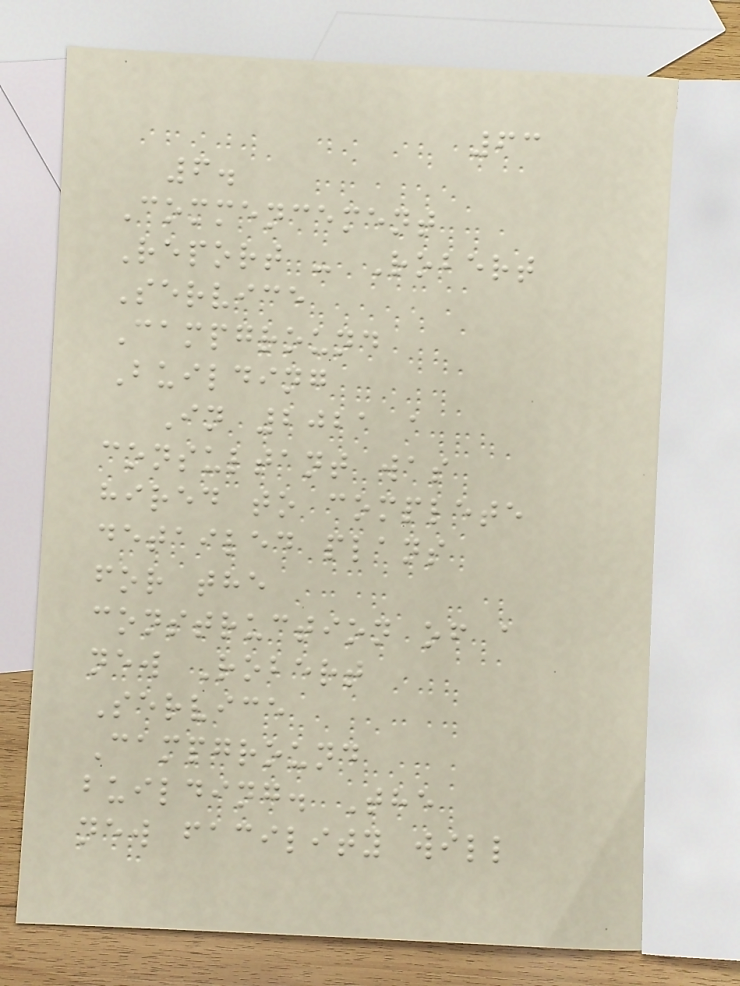63
6.
Commencement
Report - Robert
Service
Campground
Building
In 2021 a
consultant was
hired to complete
detailed plans
for the
construction of a
new Robert
Service
Campground
building. The
new facility will
